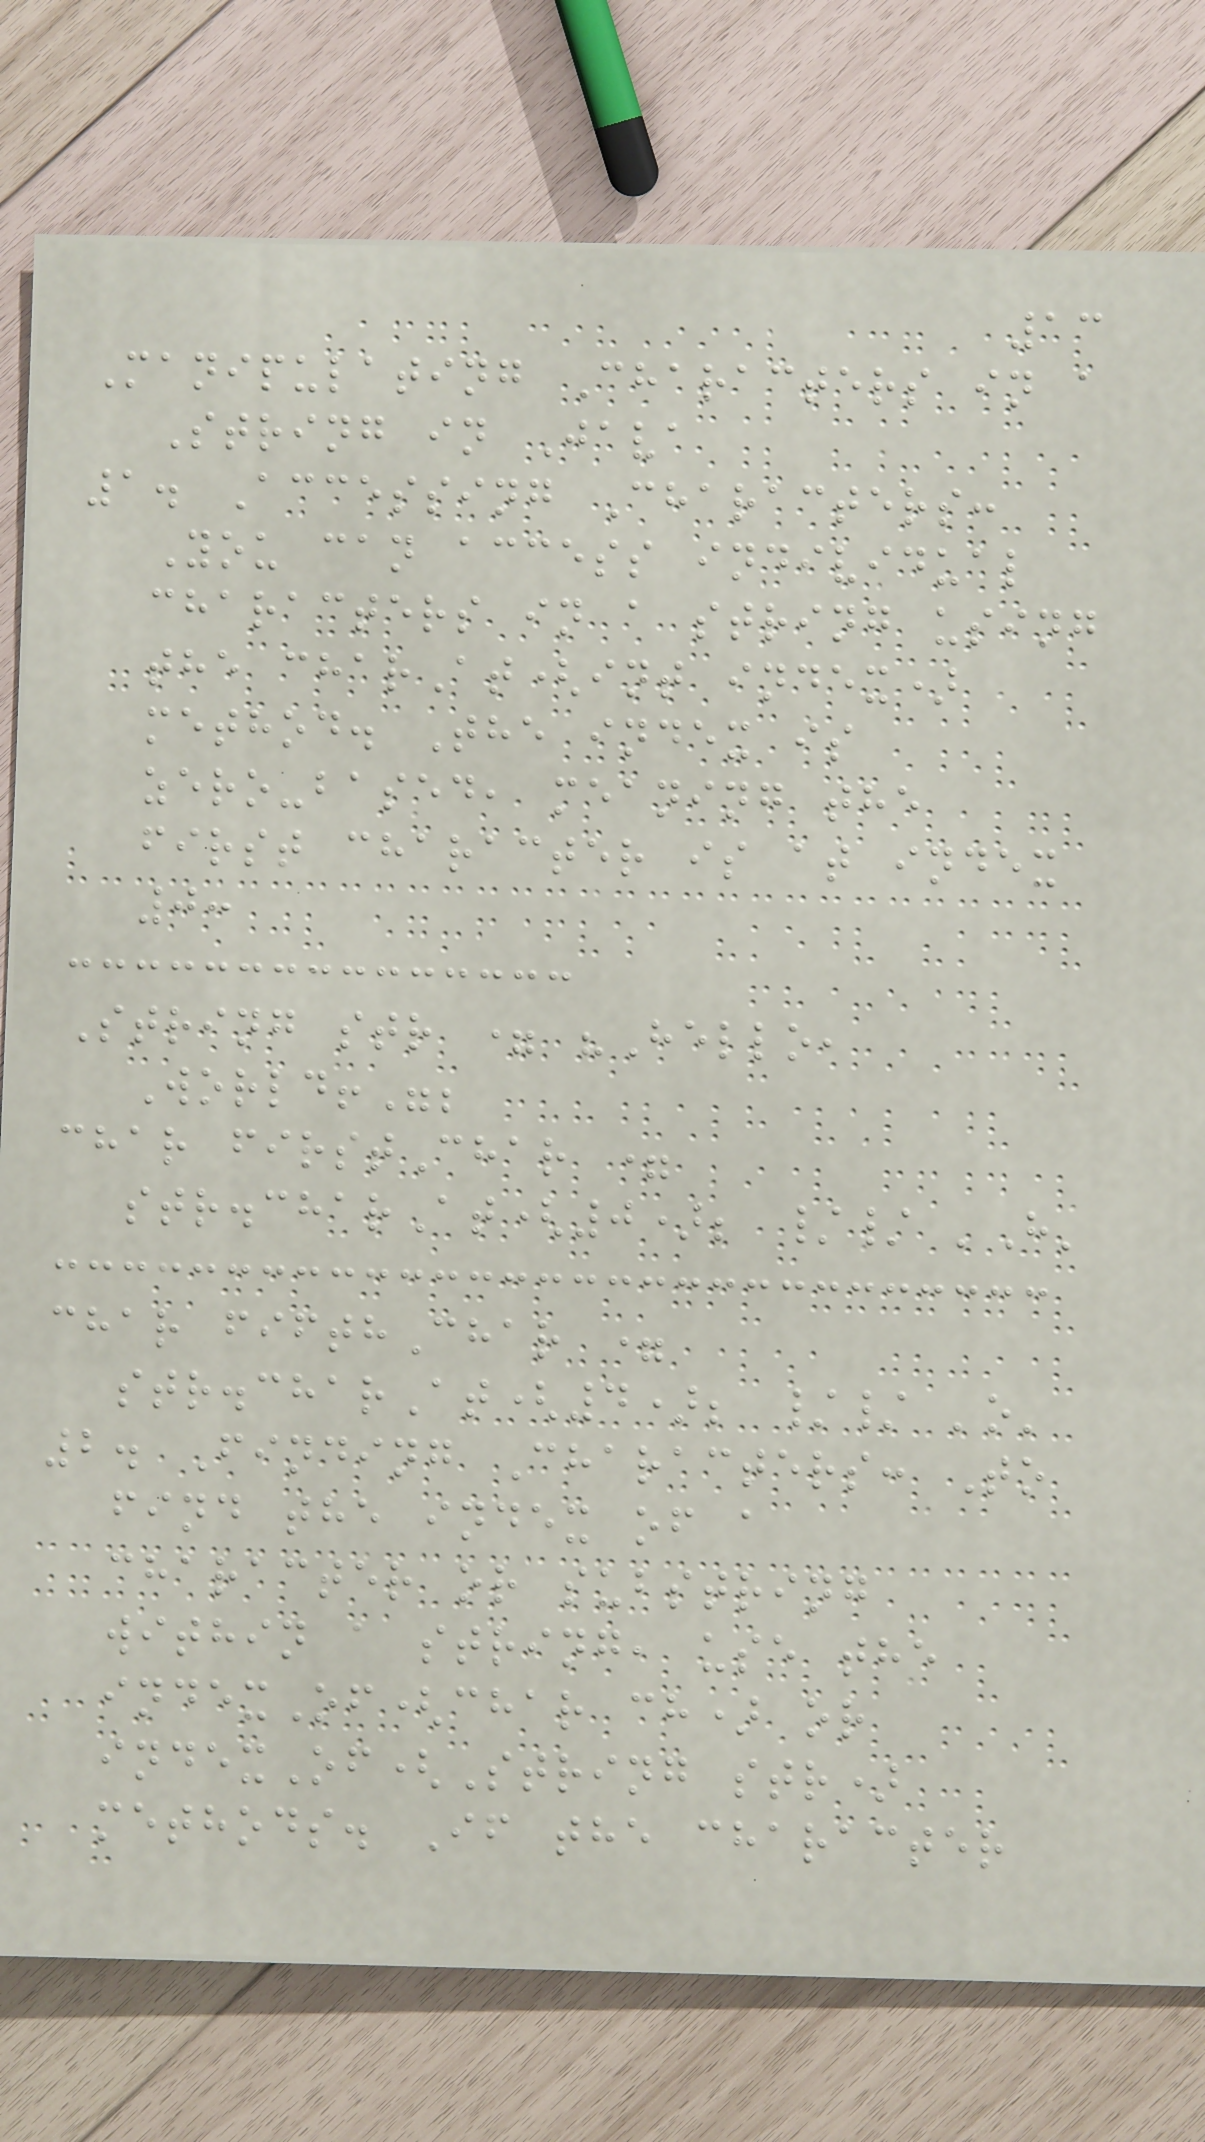13
Manipulating Characters in a
String in Java
1. Accessing Characters:
You can access individual
characters in a string using
the charAt(int index)
method. The index is
zero-based, meaning the
first character is at index
0:
String str = "Hello,
World!";
char firstChar =
str.charAt(0); // 'H'
char fifthChar =
str.charAt(4); // 'o'
2. Finding Characters: To
find the index of a
character or substring
within a string, use the
indexOf(char ch) or
indexOf(String str)
methods. If the character
